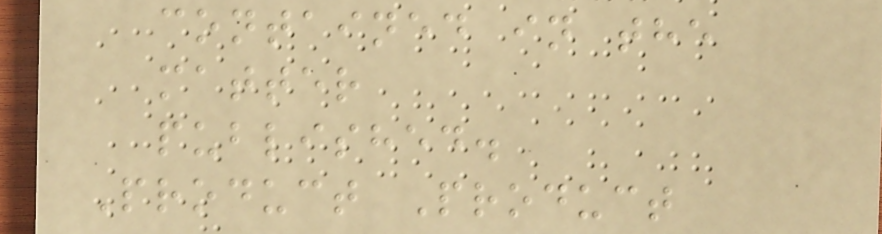contained in the
matter
published.
Product Product
